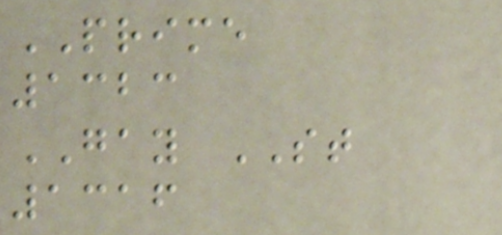PRIME
1323
GAY ST
1316
